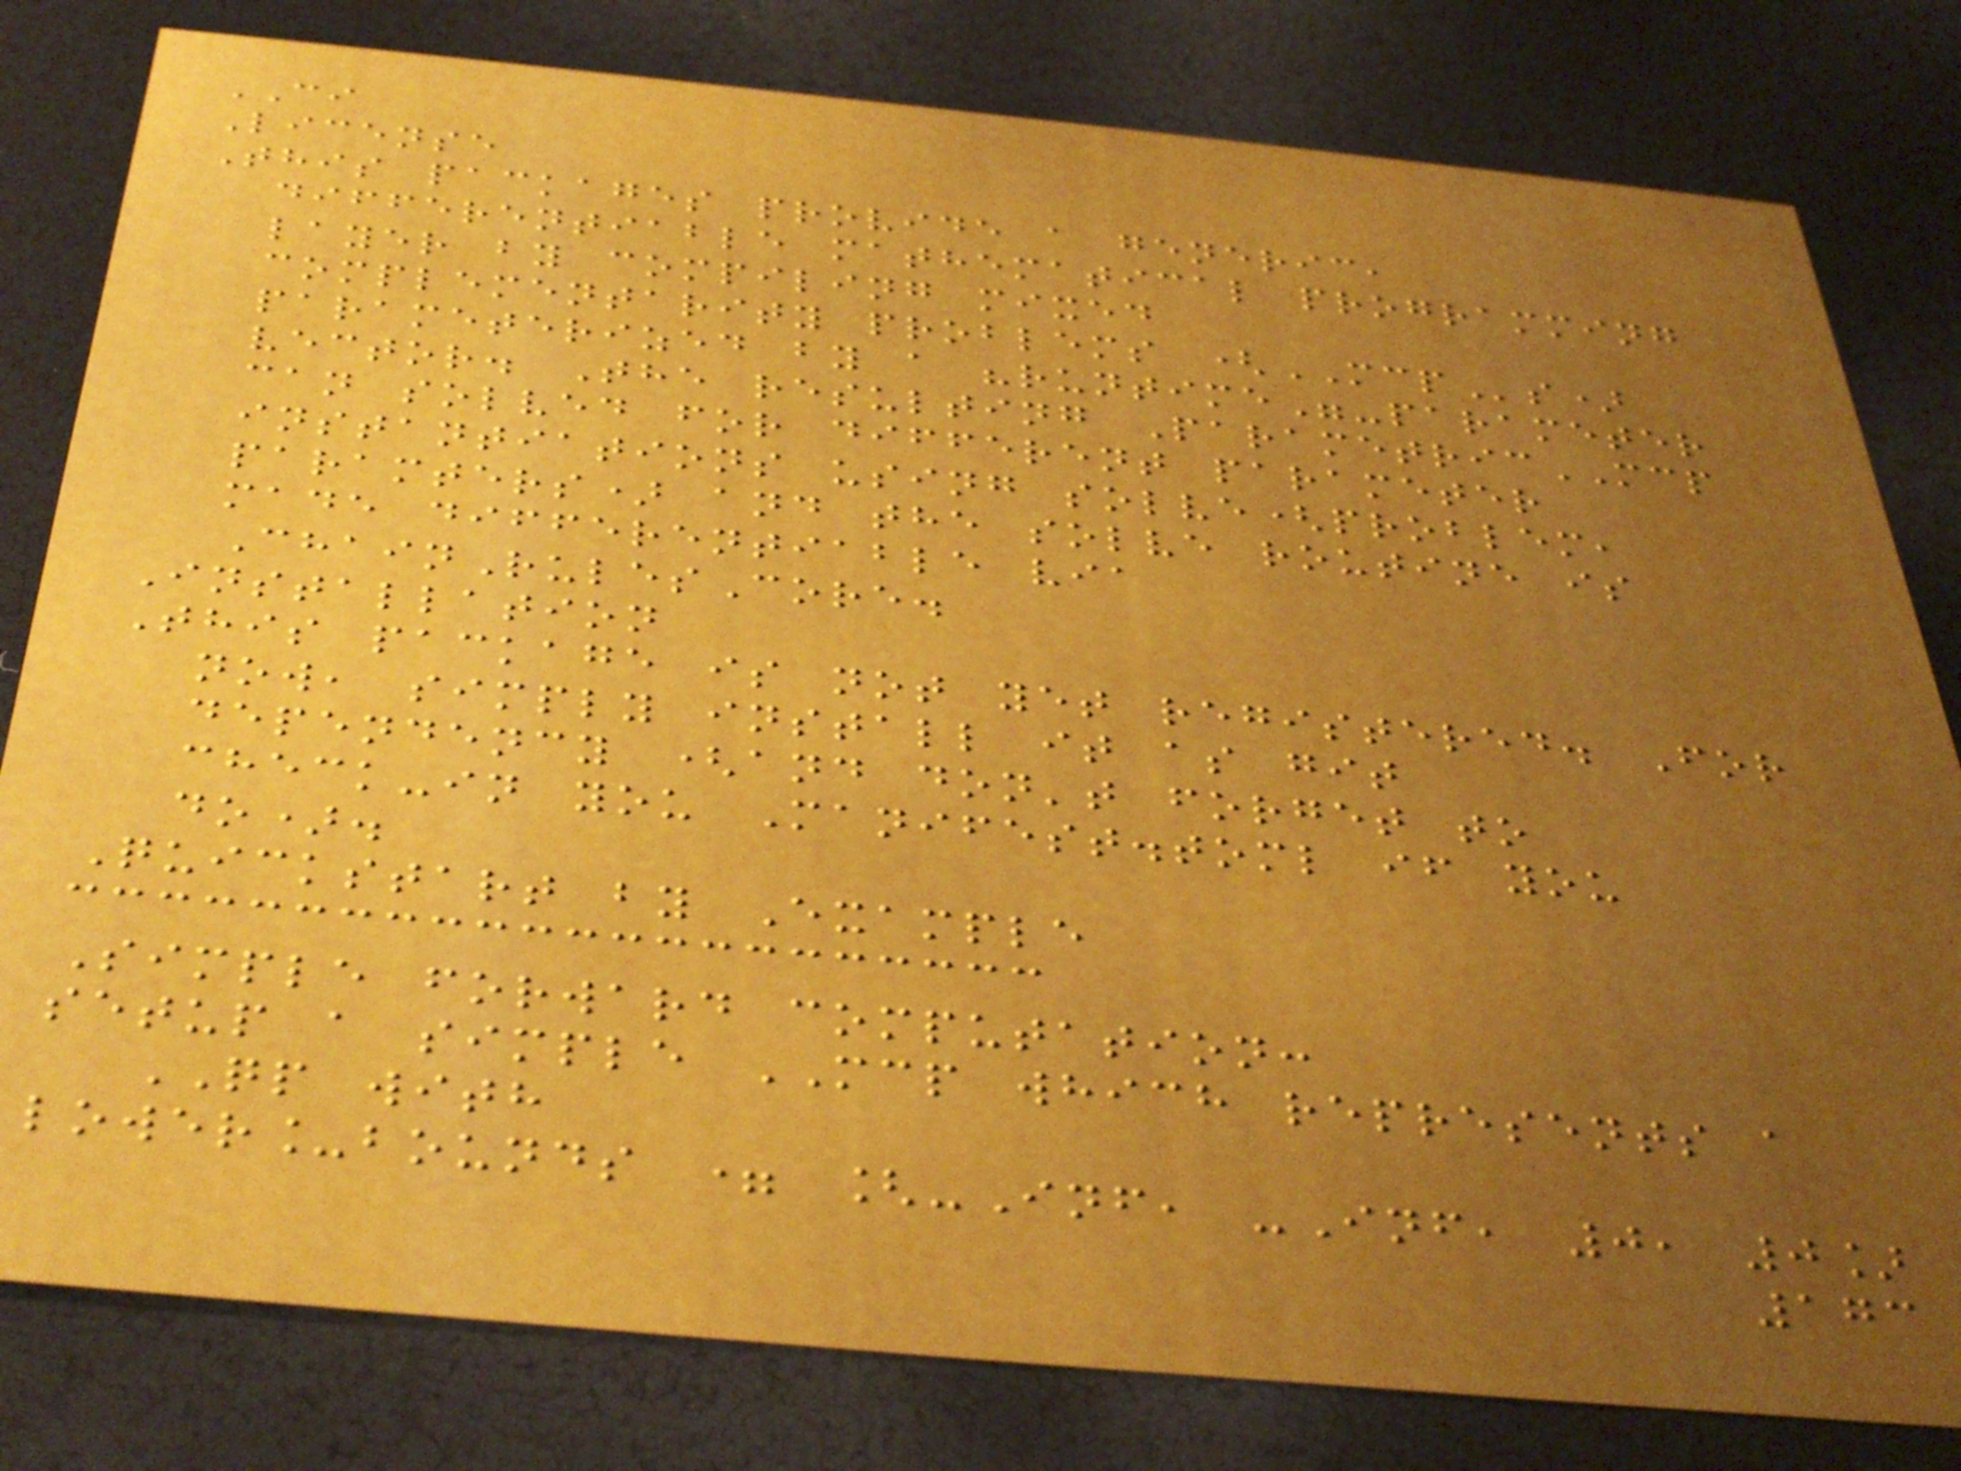CI
License
This packages provide a generic,
differentiable mathematical programming
layer by compiling mixed
complementarity problems (MCPs)
parameterized by a "runtime"-parameter
vector. The resulting ParametricMCP
can solved for different parameter
instantiations using solve(problem,
paramters) and the solve routine is
made differentiable via
ChainRulesCore.
Installation
This package is not yet registered. For
now, simply install it as git
dependency (and don't forget to
check-in you Manifest.toml if you
do).
Quickstart by Example
Simple forward computation:
setup a simple MCP which represents a
QP with
lower_bounds = [-Inf, -Inf, 0, 0]
173
